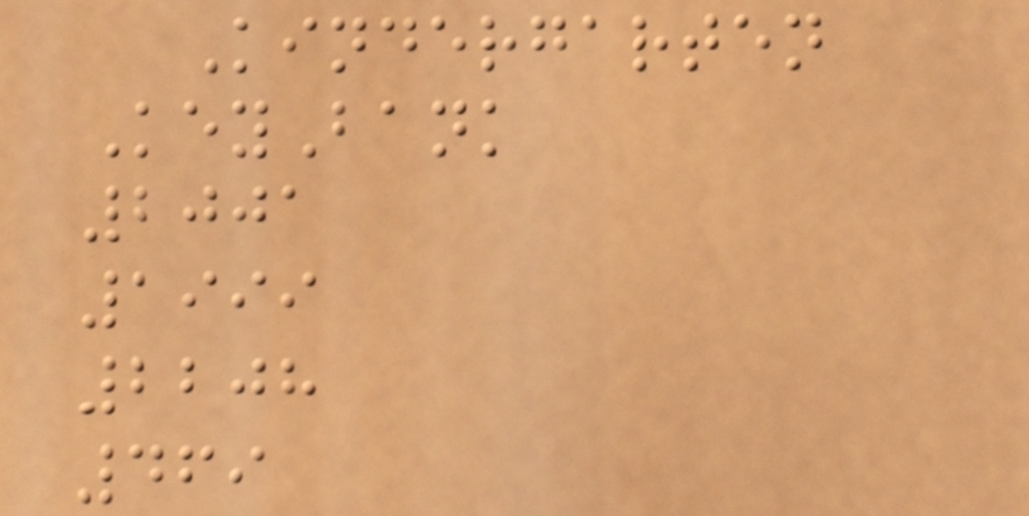Kindergarten
KeyBank
2001
1999
2208
469
